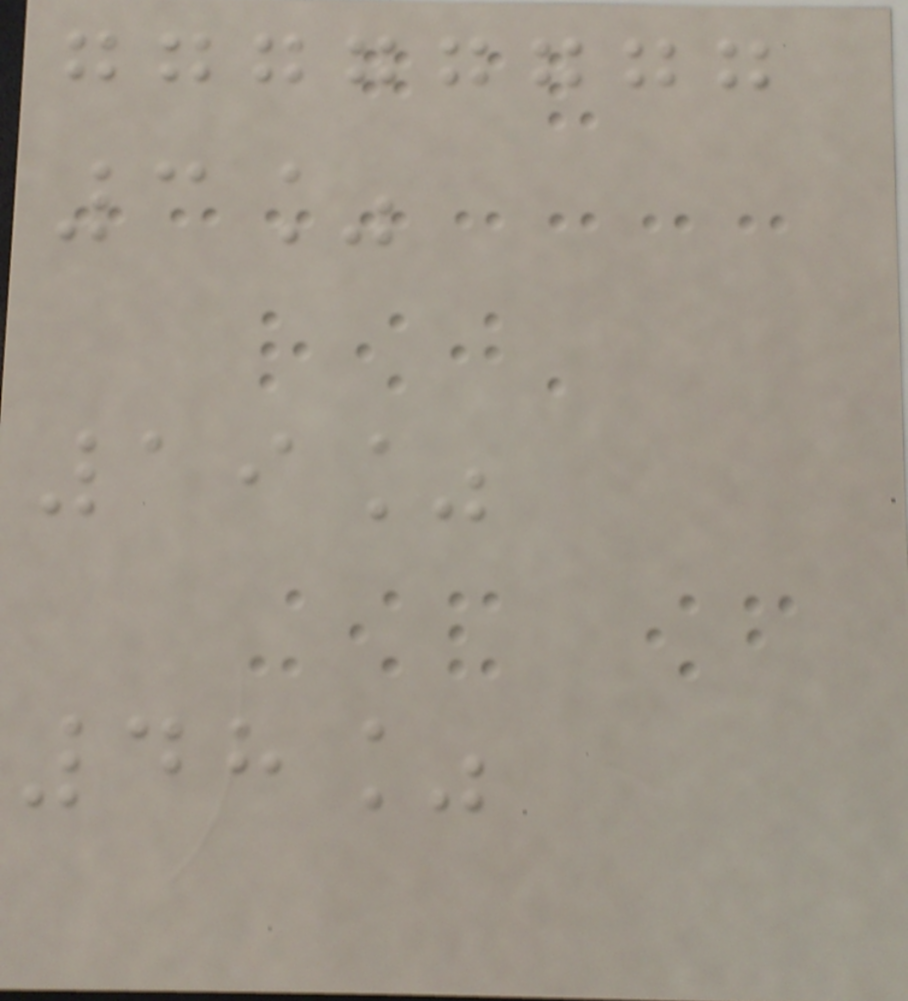3%
19%
48%
